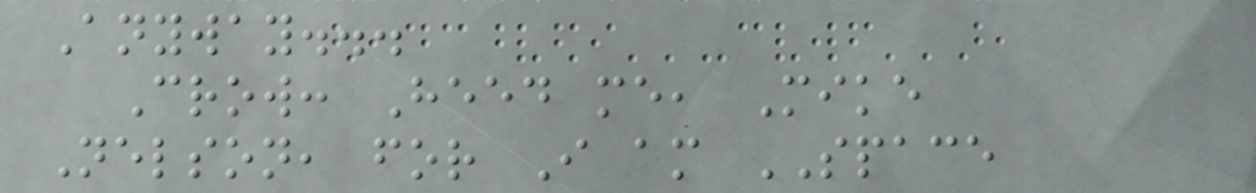Anyway...
Crow: Heed me, Mike
Nelson, for I am SPACE
